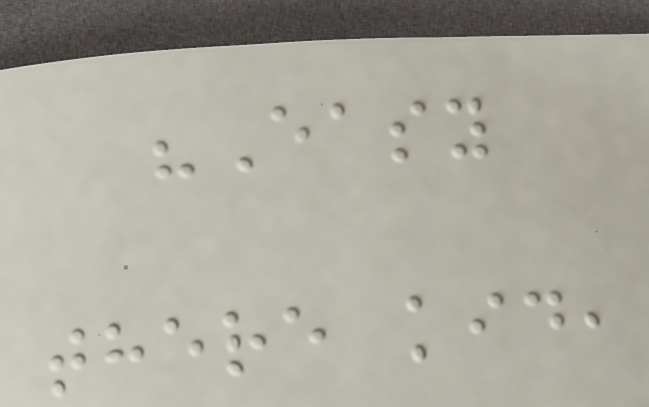"Easy
there kid,
